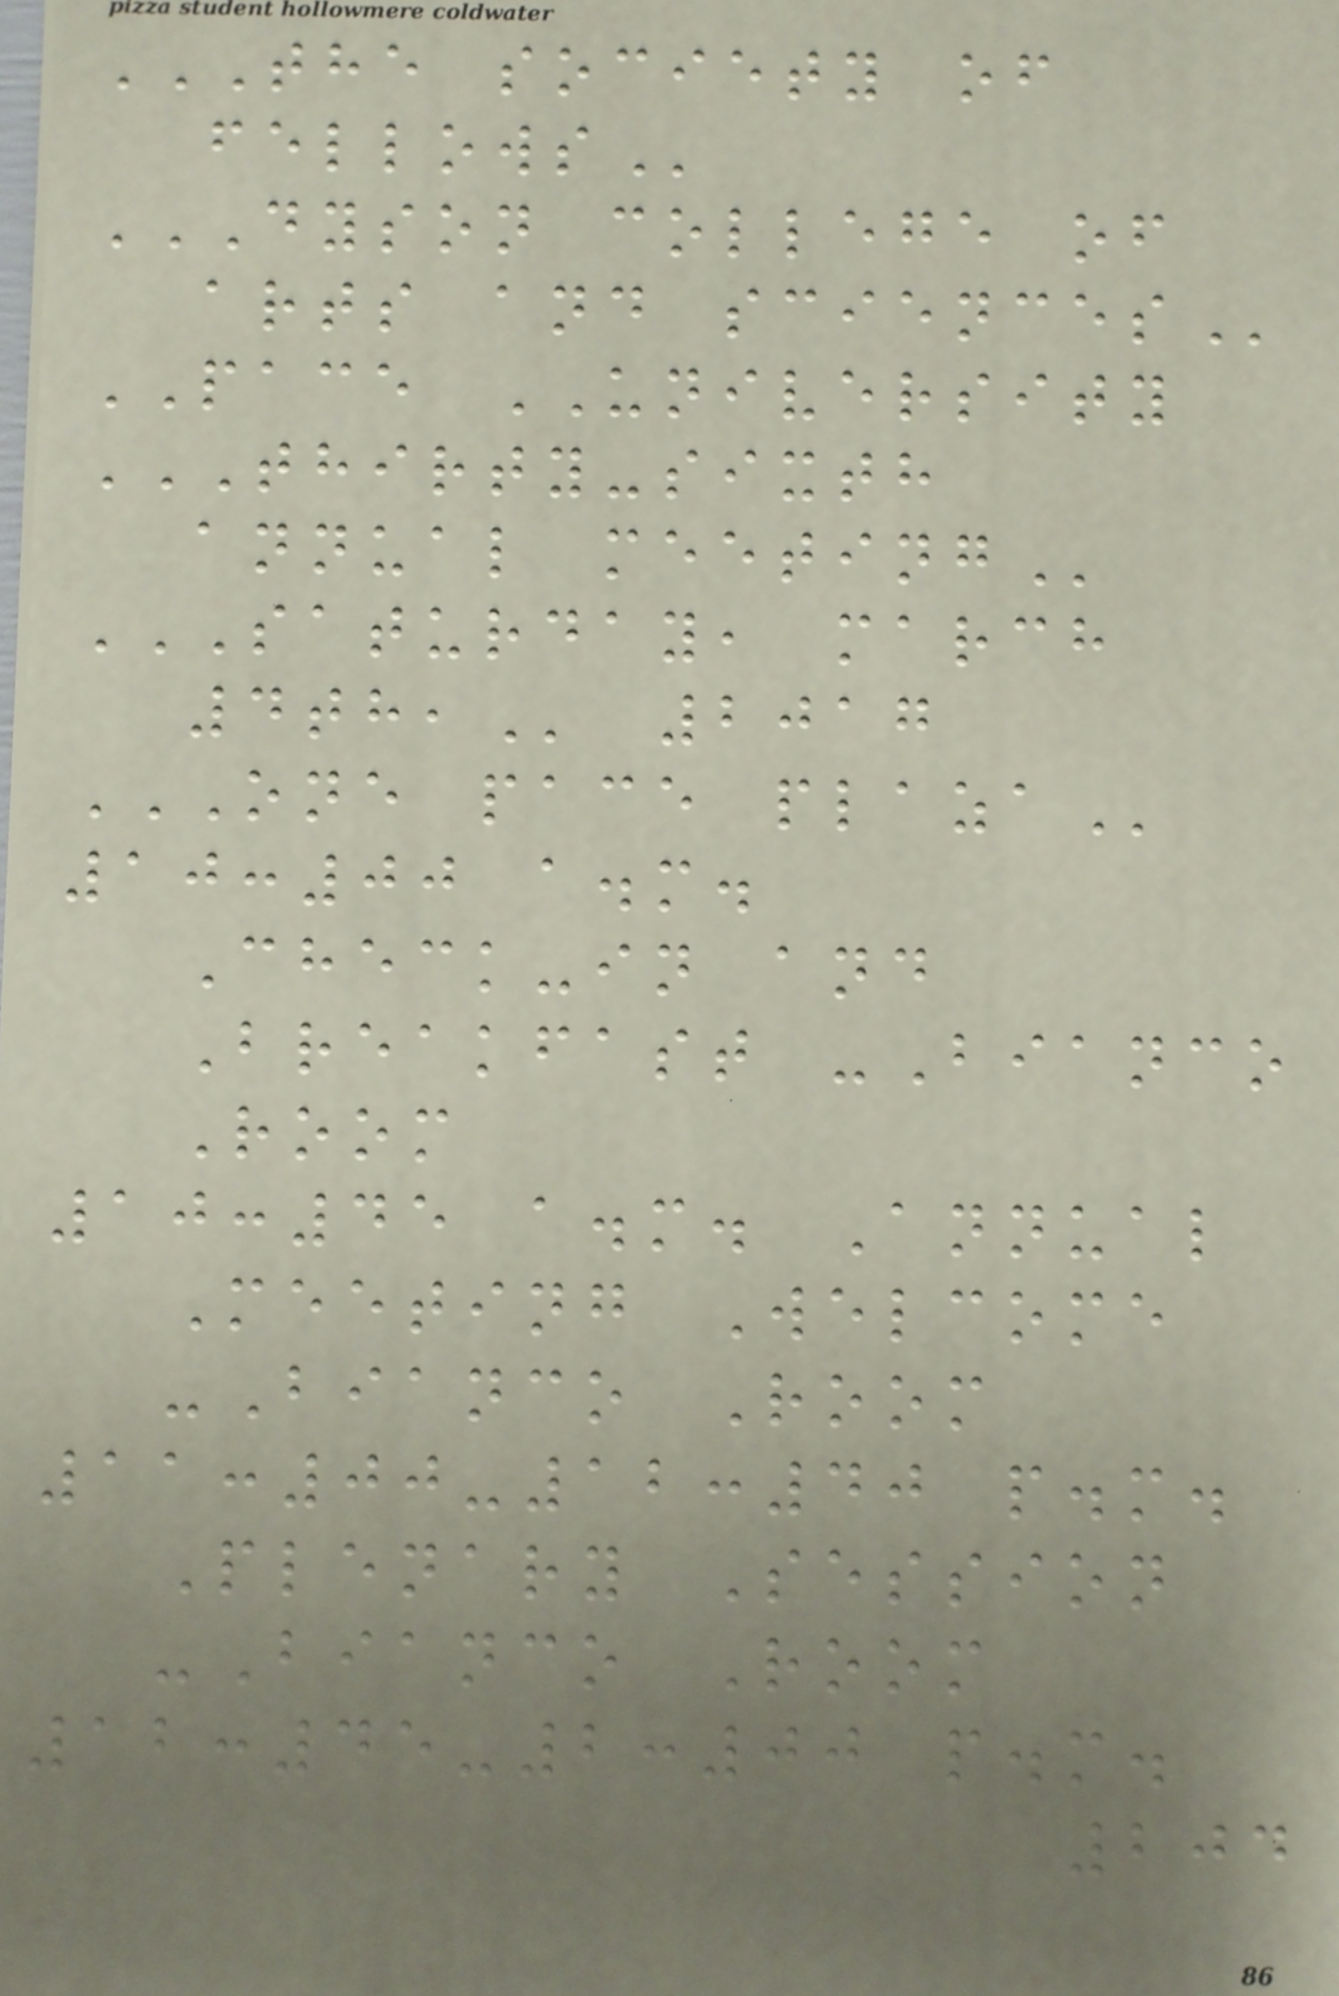THE SOCIETY OF
FELLOWS
DYSON COLLEGE OF
ARTS AND SCIENCES
PACE UNIVERSITY
THIRTY-SIXTH
ANNUAL MEETING
SATURDAY, MARCH
4TH, 2017
ONE PACE PLAZA
10:00 a.m.
Check-in and
Breakfast -Bianco
Room
10:45 a.m. Annual
Meeting Welcome
-Bianco Room
11:00-12:40 p.m.
Plenary Session
-Bianco Room
12:45-2:00 p.m.
204
